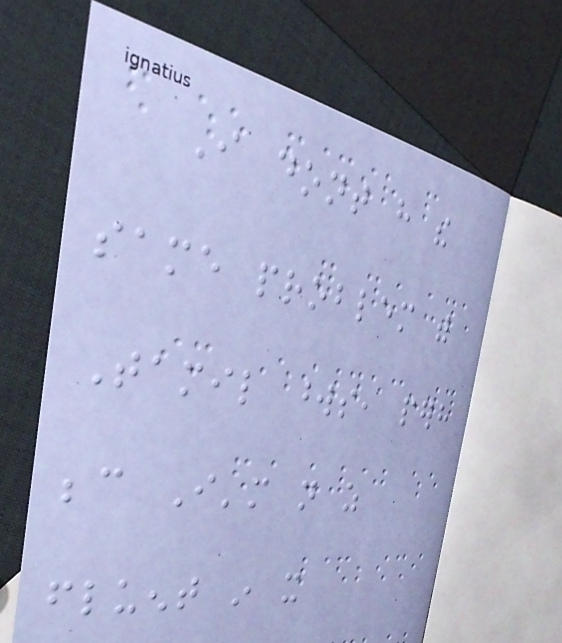I dont have the
same problem with
Tamil words, perhaps
because I'm not as
fluent in it
